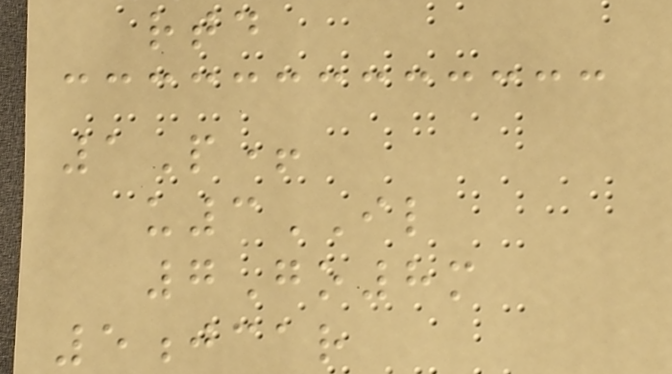rtd
1P+
u3IL
7Go8m
5jcar
